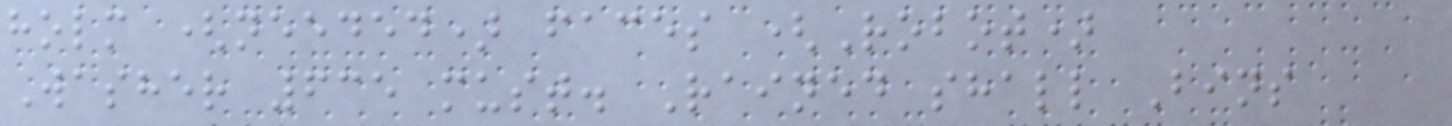holm (needed) faces (Robot)
Washer 635 must. Rained shall Bins
